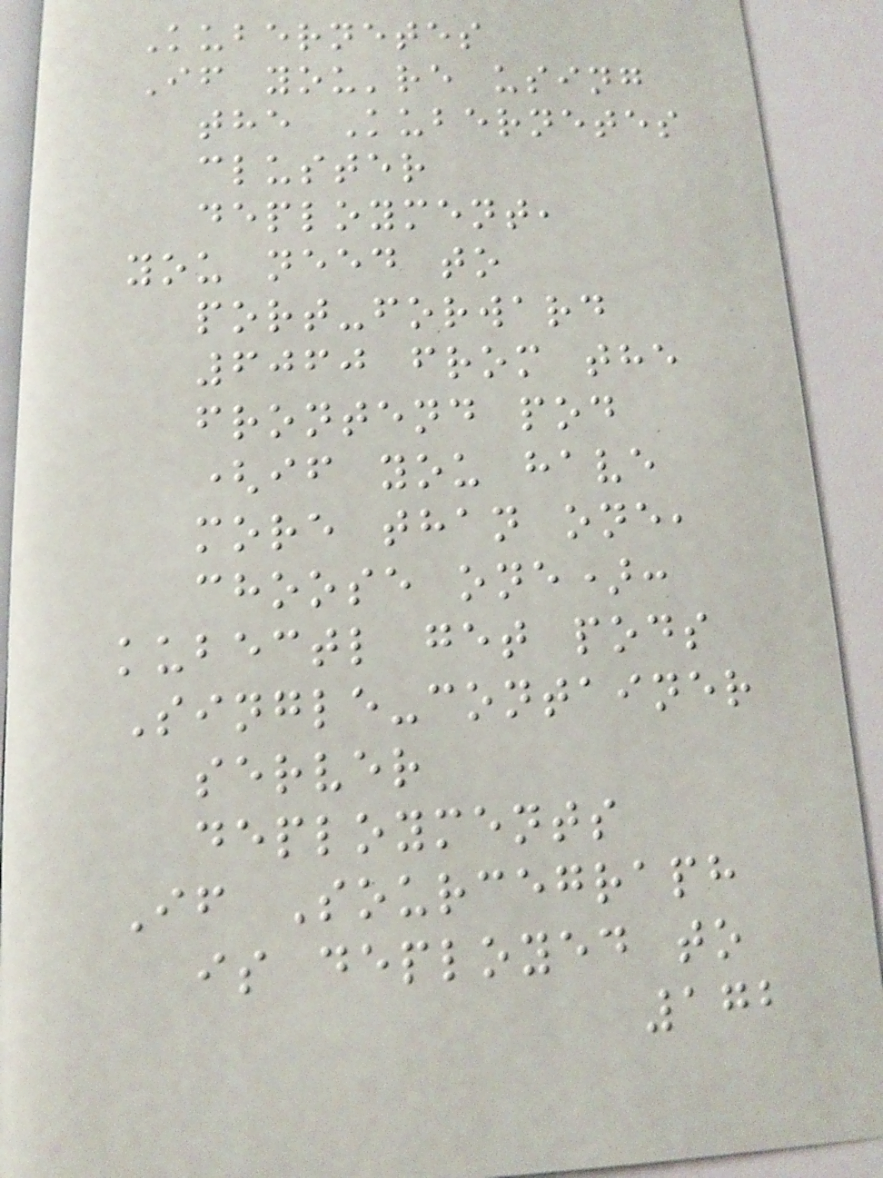Kubernetes
If you're using
the Kubernetes
cluster
deployment,
you need to
port-forward
6060 from the
frontend pod
(if you have
more than one,
choose one):
kubectl get pods
Single-container
server
deployments
If Sourcegraph
is deployed to
172
